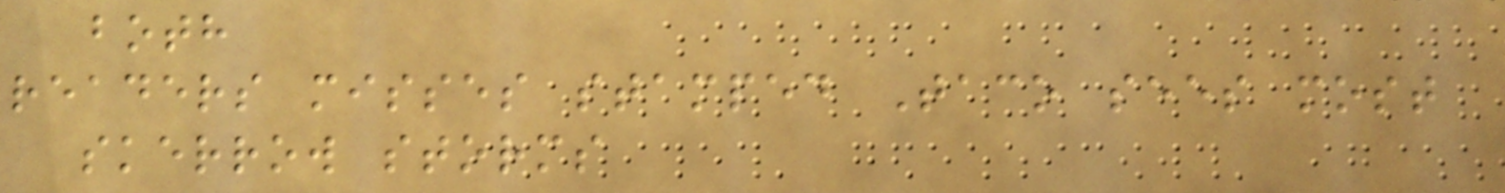both
readers misses stamped Taco sees most
skerrow storms
